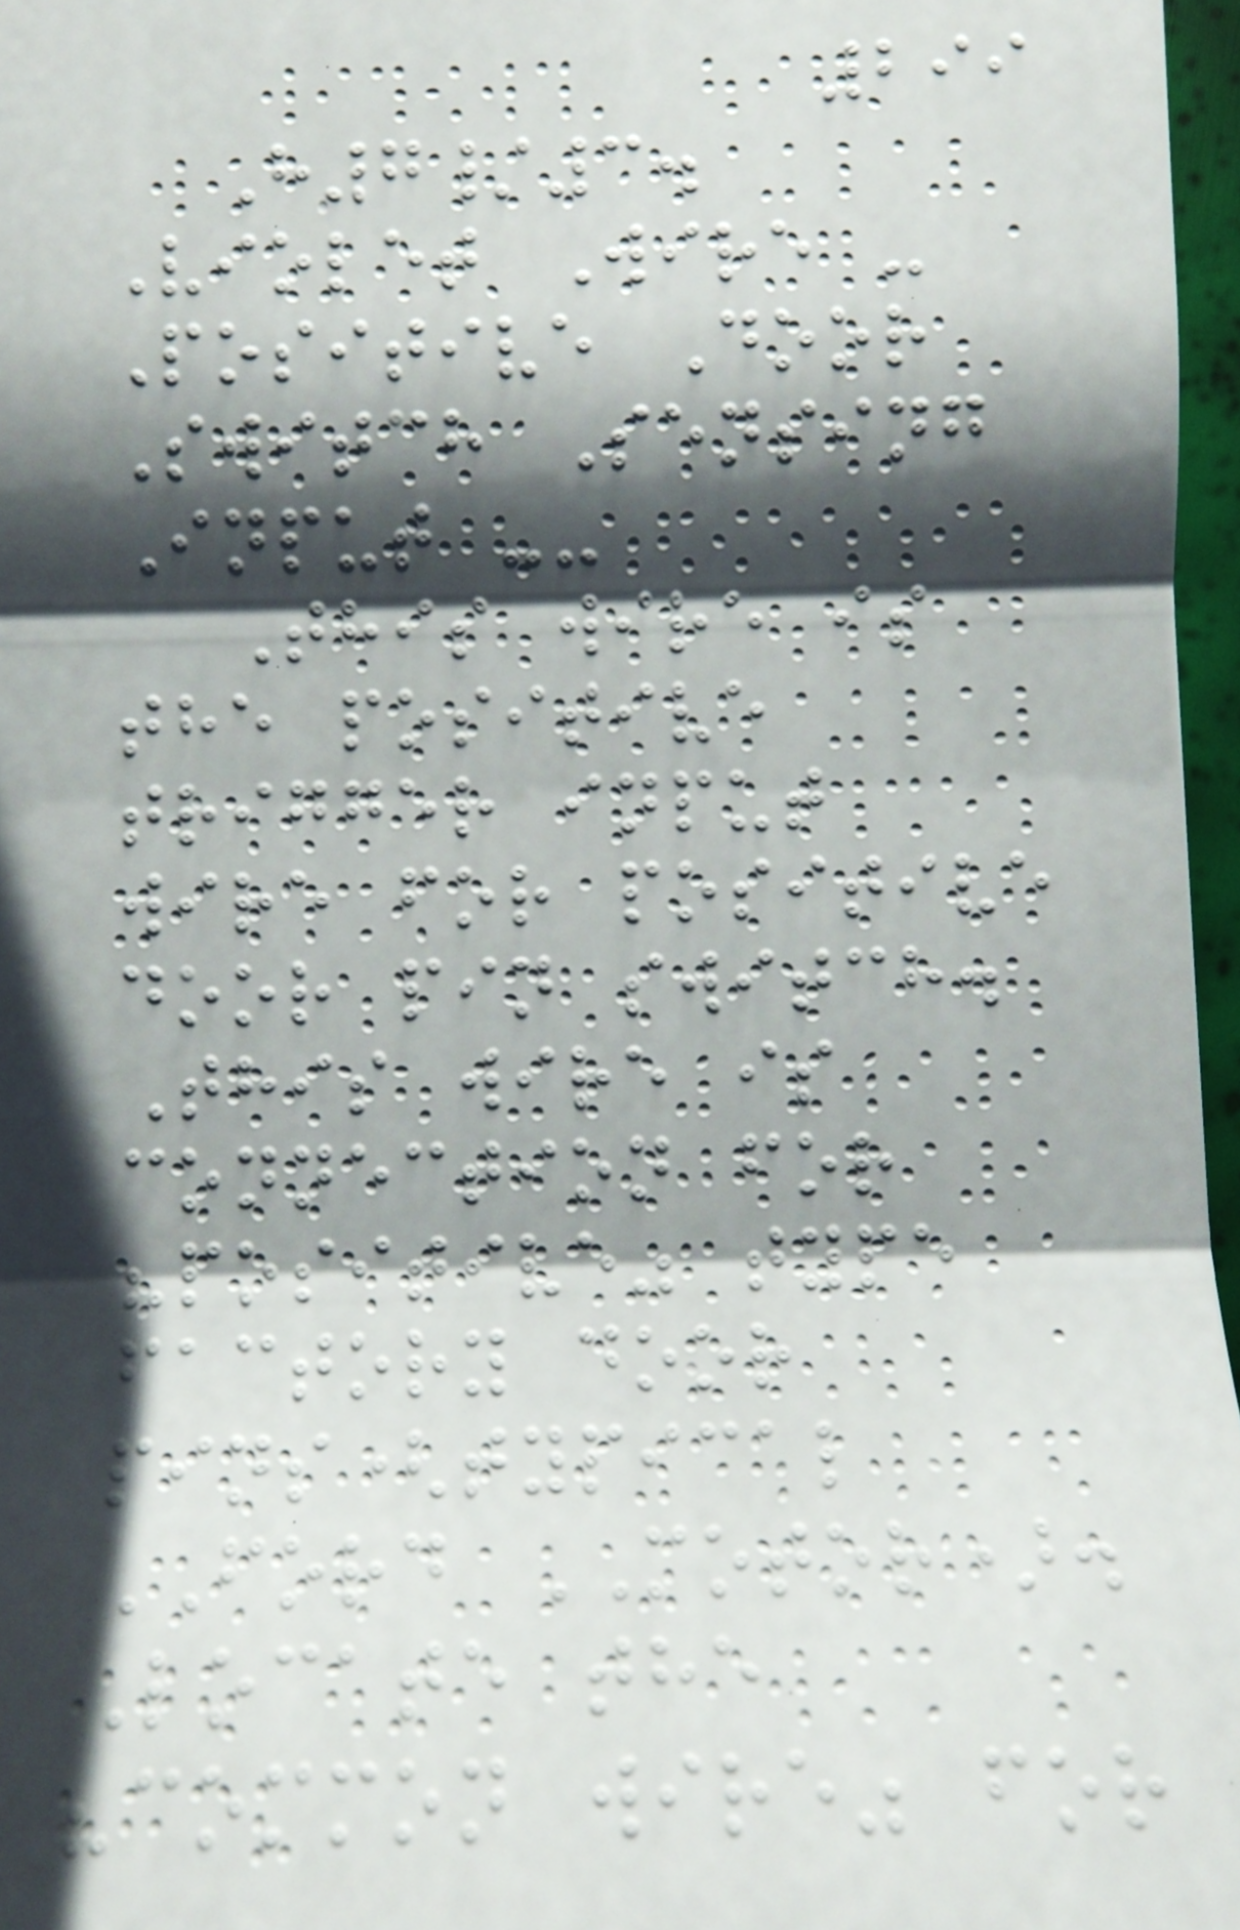299
H7/3.
Violet Wire -
Positive Door
Switch Sensing
Input --
This wire is
the positive
trigger input
wire for positive
door pin switch.
This wire is
connection for
"positive" type
factory door
pins(typical
FORD MOTOR).
Locate the
"common wire" for
